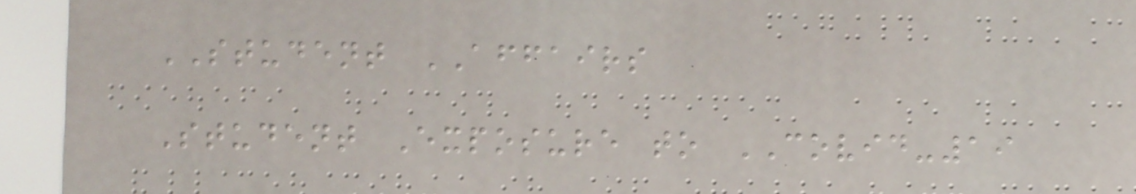STUDENT AFFAIRS
Student Exposure to COVID-19
